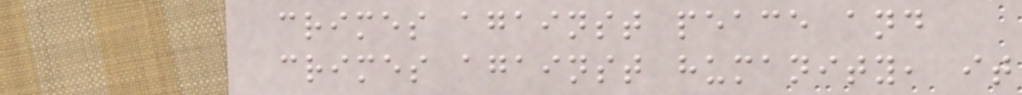crimes against peace and
crimes against humanity, it
